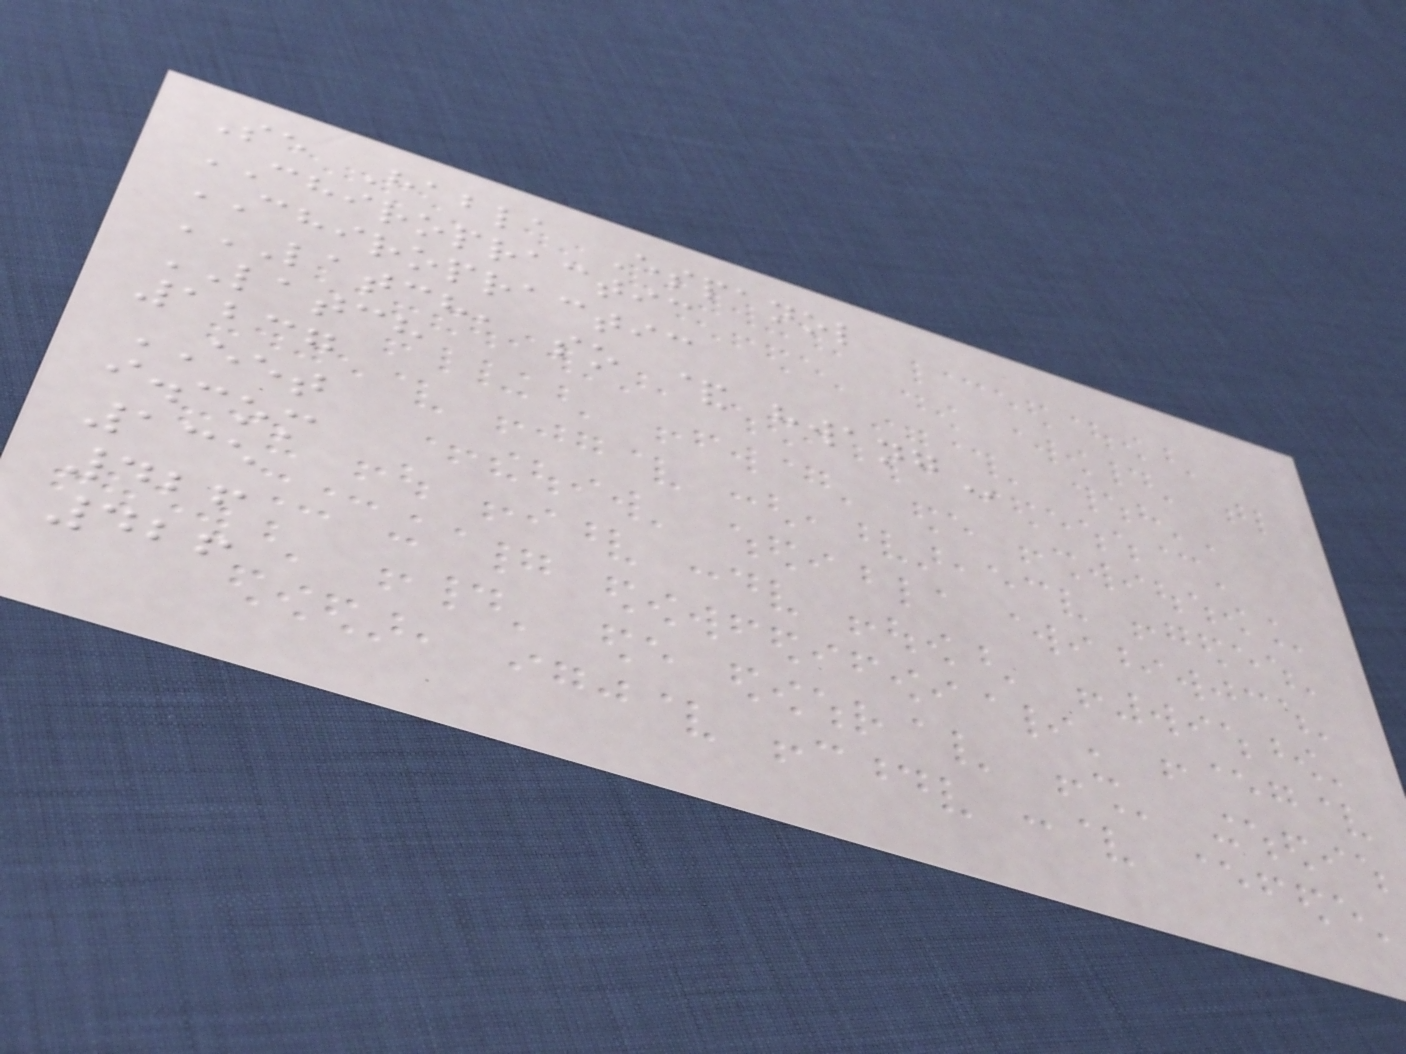Se Habla Espanol
CHIROPRACTIC
CHIROPRACTIC
LATCH, SO & HWANG
LATCH
1237
EET
i.com
135
426
426
